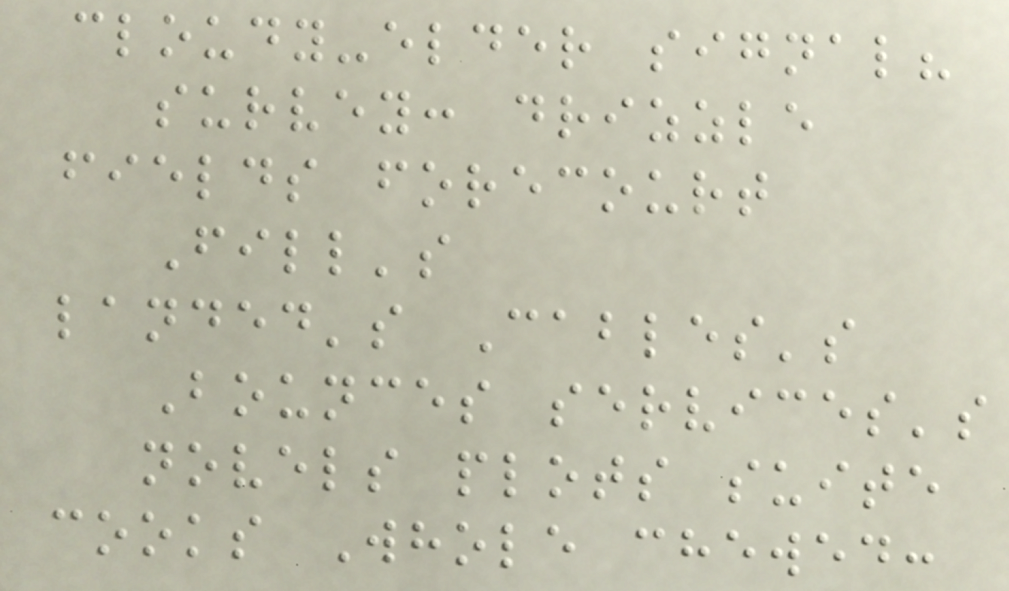cloudy-elder signal?
survey: drizzle
fields forecourt
Fill's
landed's Cables's
Bounces services's
novels plots suite
cooks Whole chewed:
